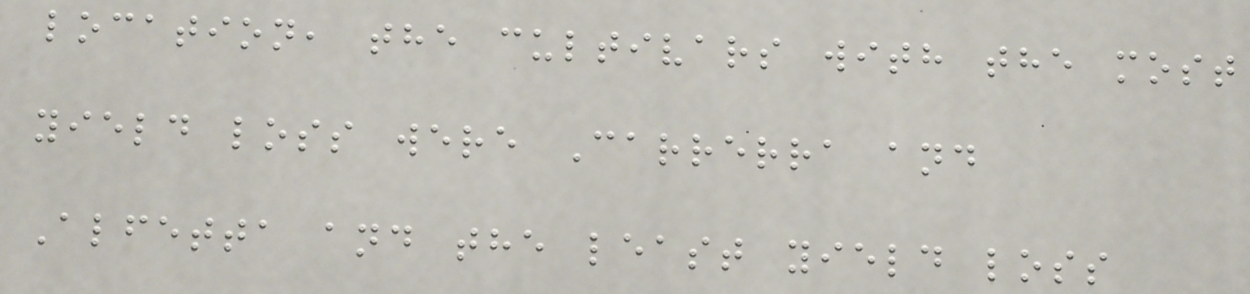location, the cultivars with the most
yield loss were Carrerra and
Alfetta and the least yield loss
